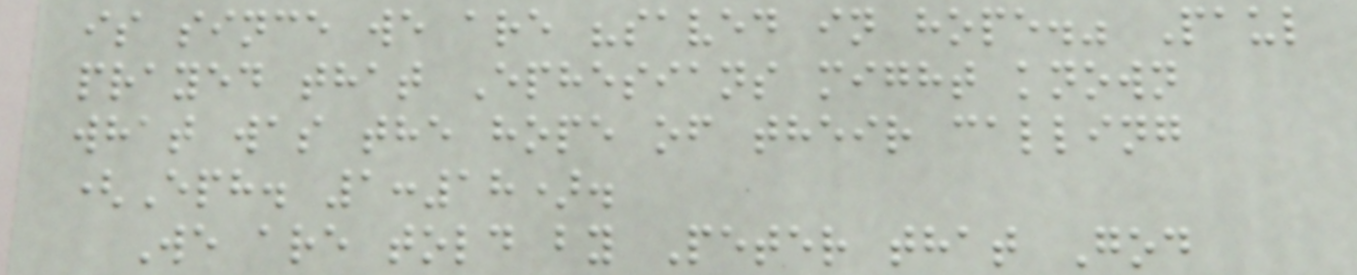is since we are "saved in hope." Paul
prayed that Ephesians might known
what was the hope of their calling
(Eph. 1:18).
We are told by Peter that God
